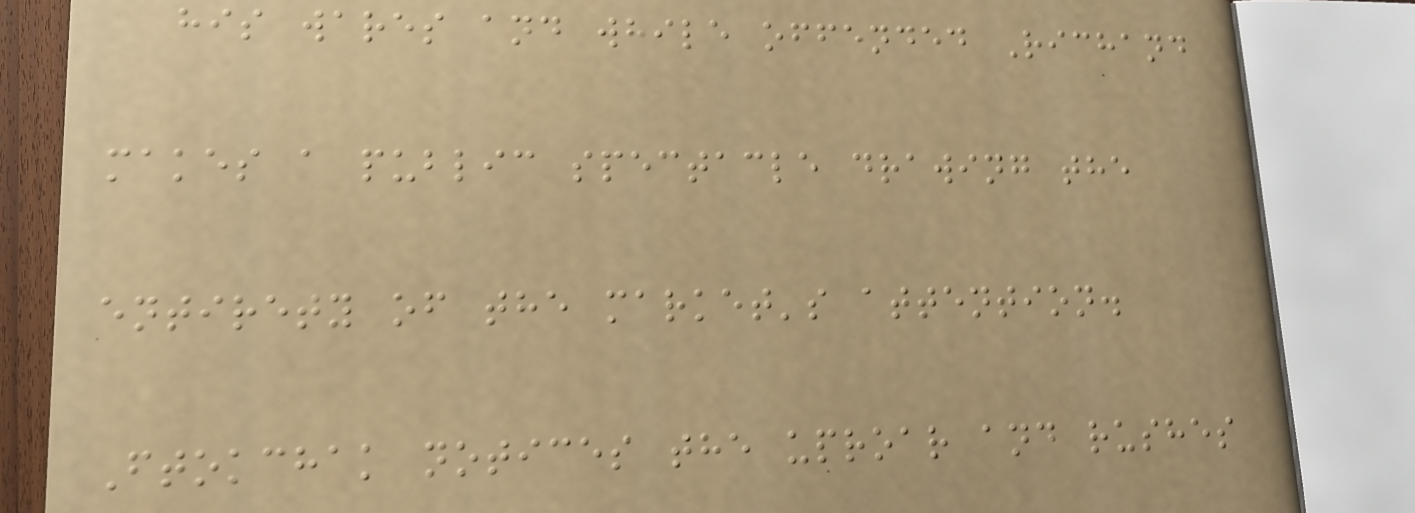his wares and while offended Richand
makes a public spectacle drawing the
entirety of the market's attention.
Ftokchak notices the uproar and rushes
